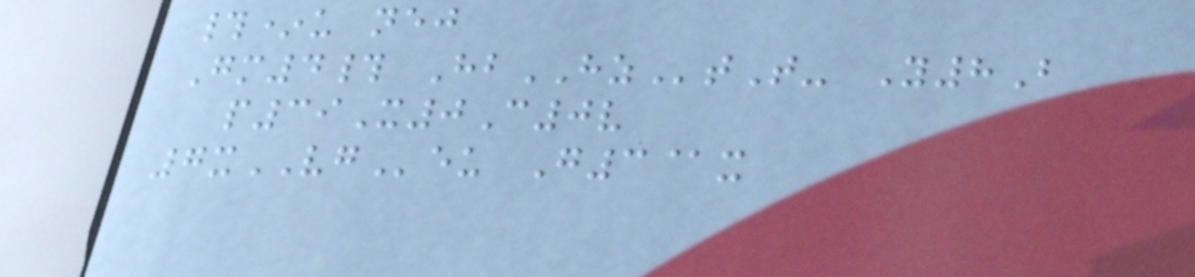#*u nej
Gm4# HbHZtT- Y8B
p39X0C0v
7xVGeu G3@x
